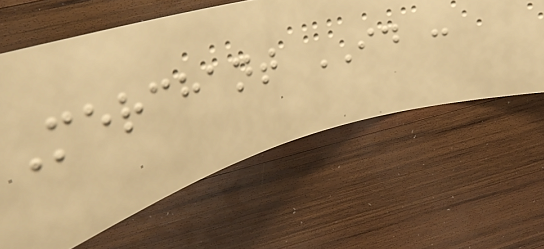Merchant ID :
